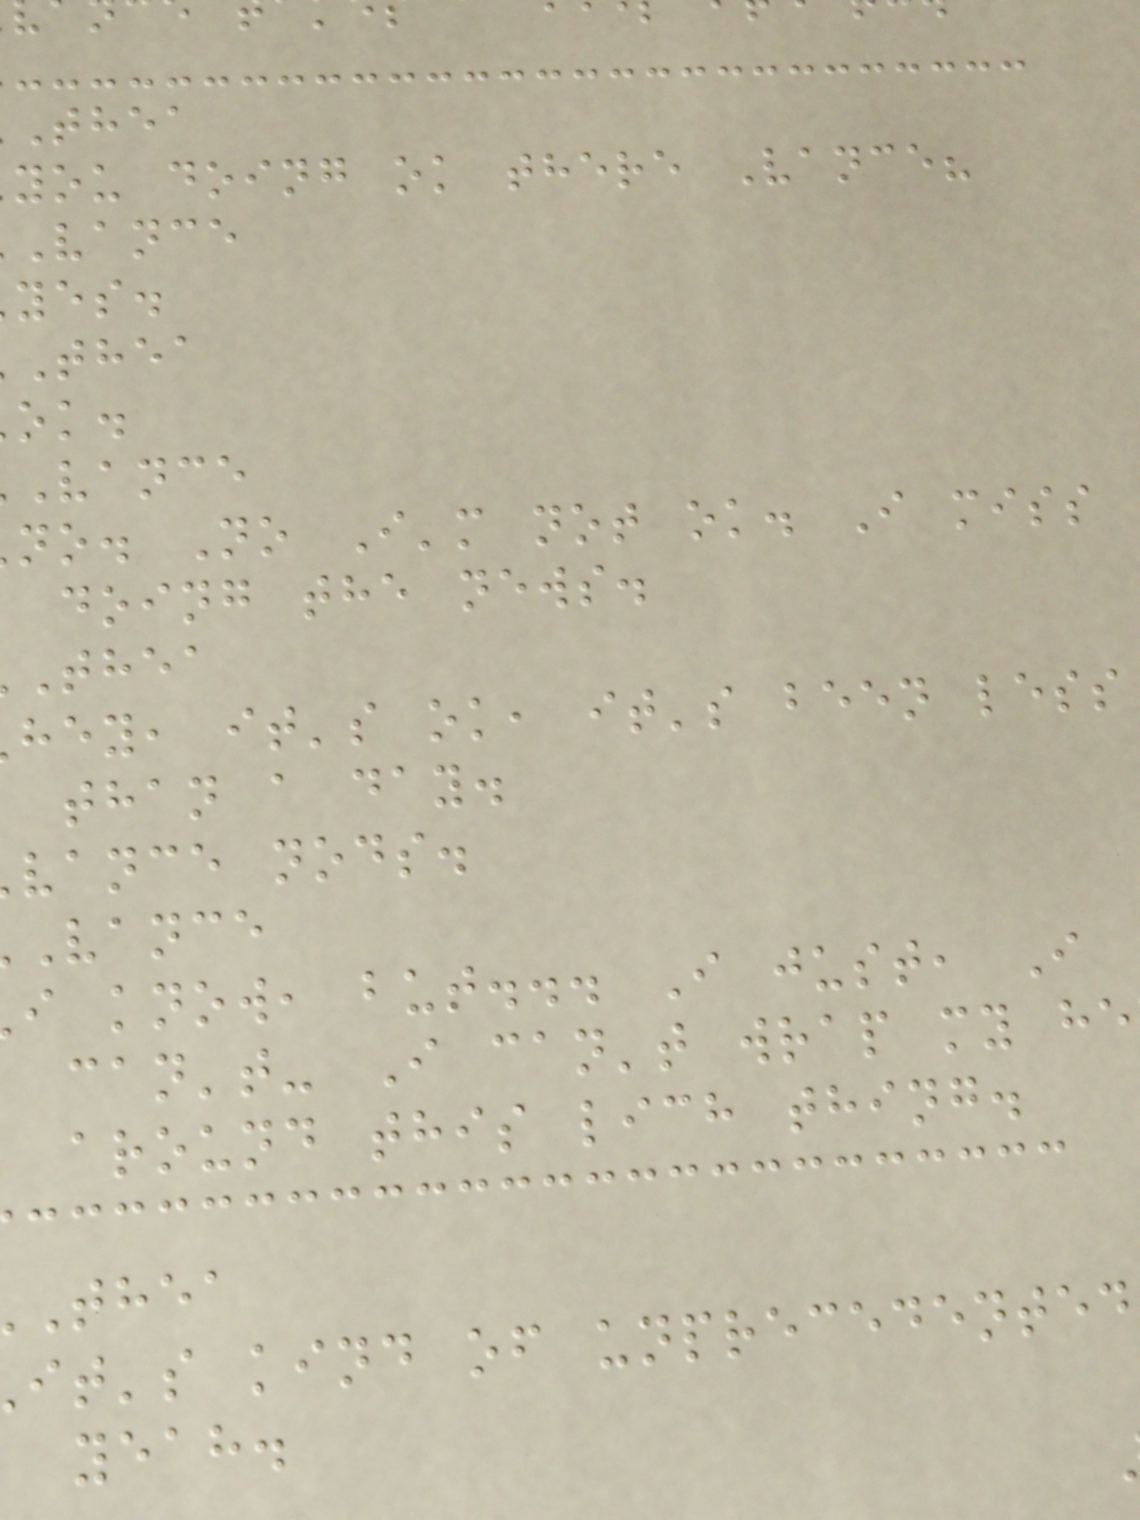thea
you doing ok there Vance?
vance
yes.
thea
vance
no. No I'm not ok. I miss
doing the news.
thea
hey, it's ok, it's been less
than a day.
vance nods.
vance
i know, but... I just, I
can't- I can't wrap my he
around this lich thing.
thea
it's kind of unprecedented
yeah.
